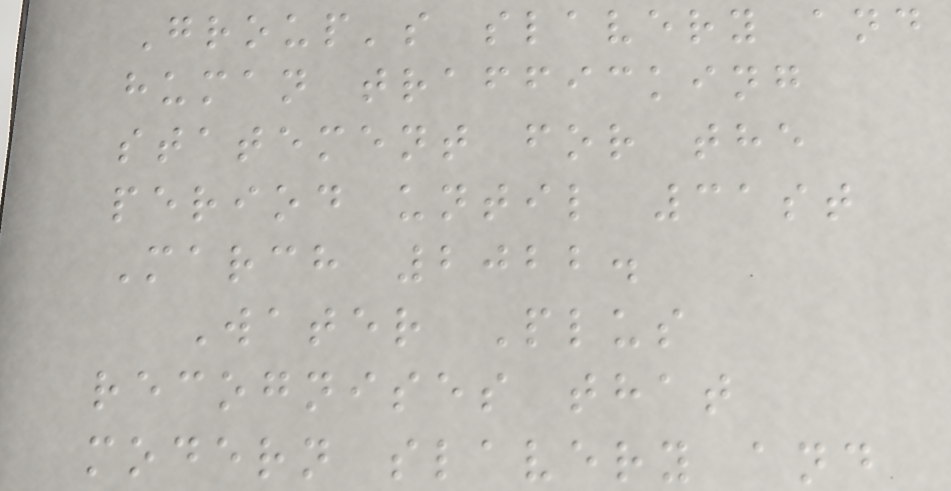Group's slavery and
human trafficking
statement for the
period until 31st
March 2022.
Water Plus
recognises that
modern slavery and
